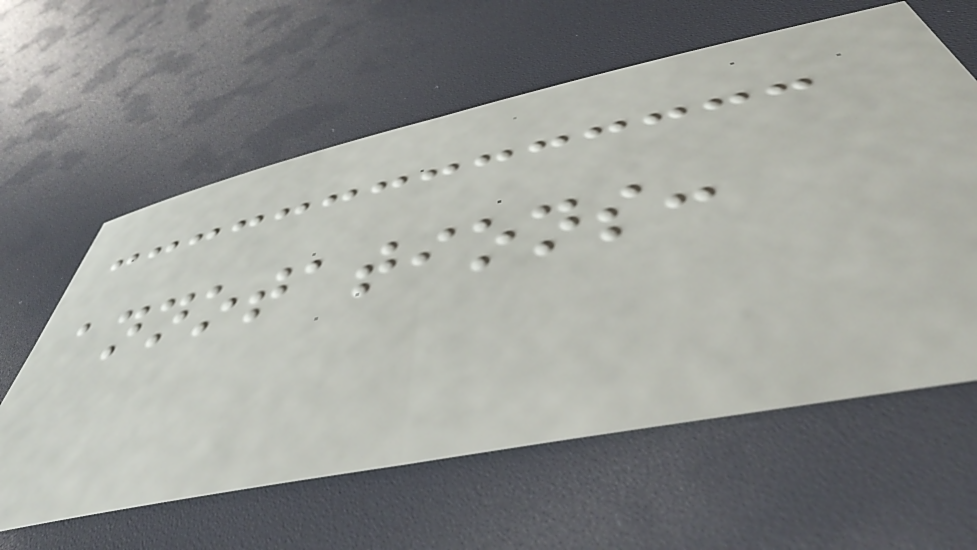annotations:
